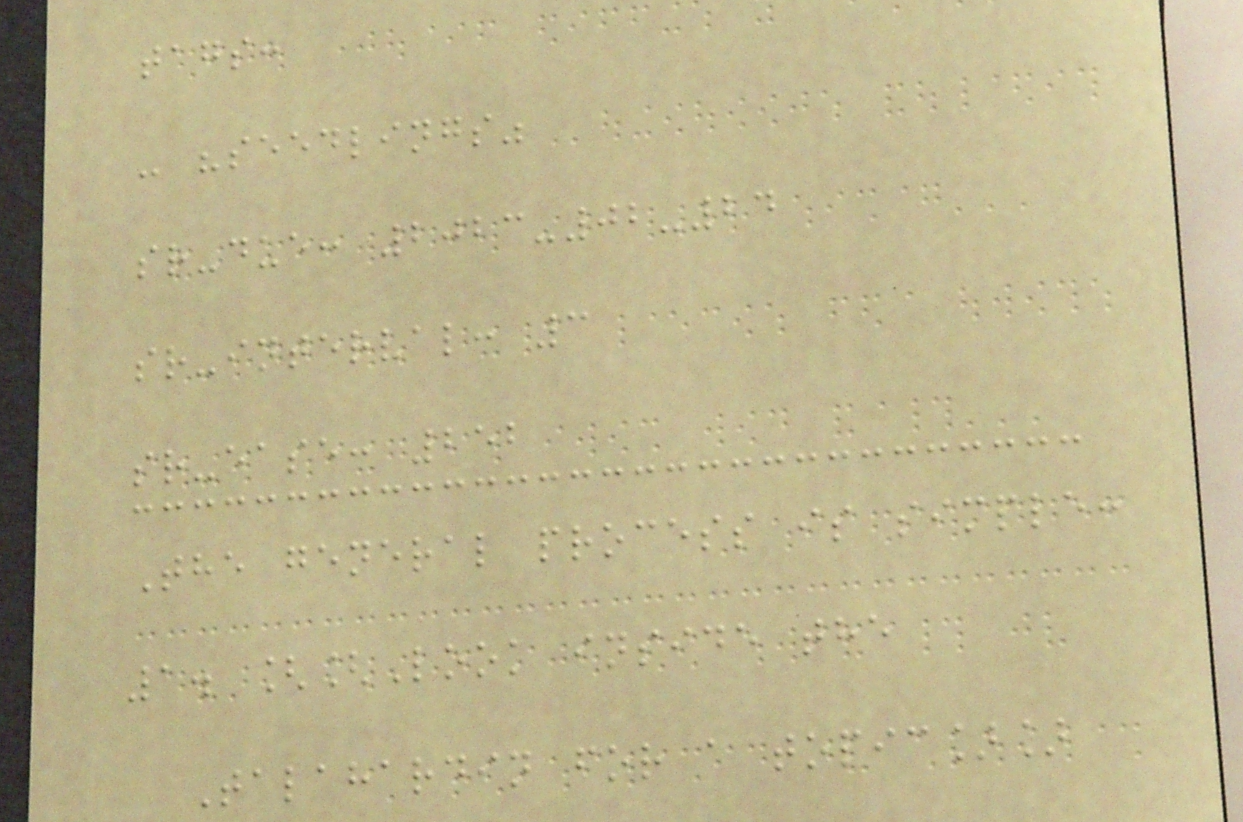tags:
- "seedlings"
sr-due: 2023-02-24
sr-interval: 3
sr-ease: 252
The general process is simple:
1. [[Look inside the
Talahardin for a topic]]
